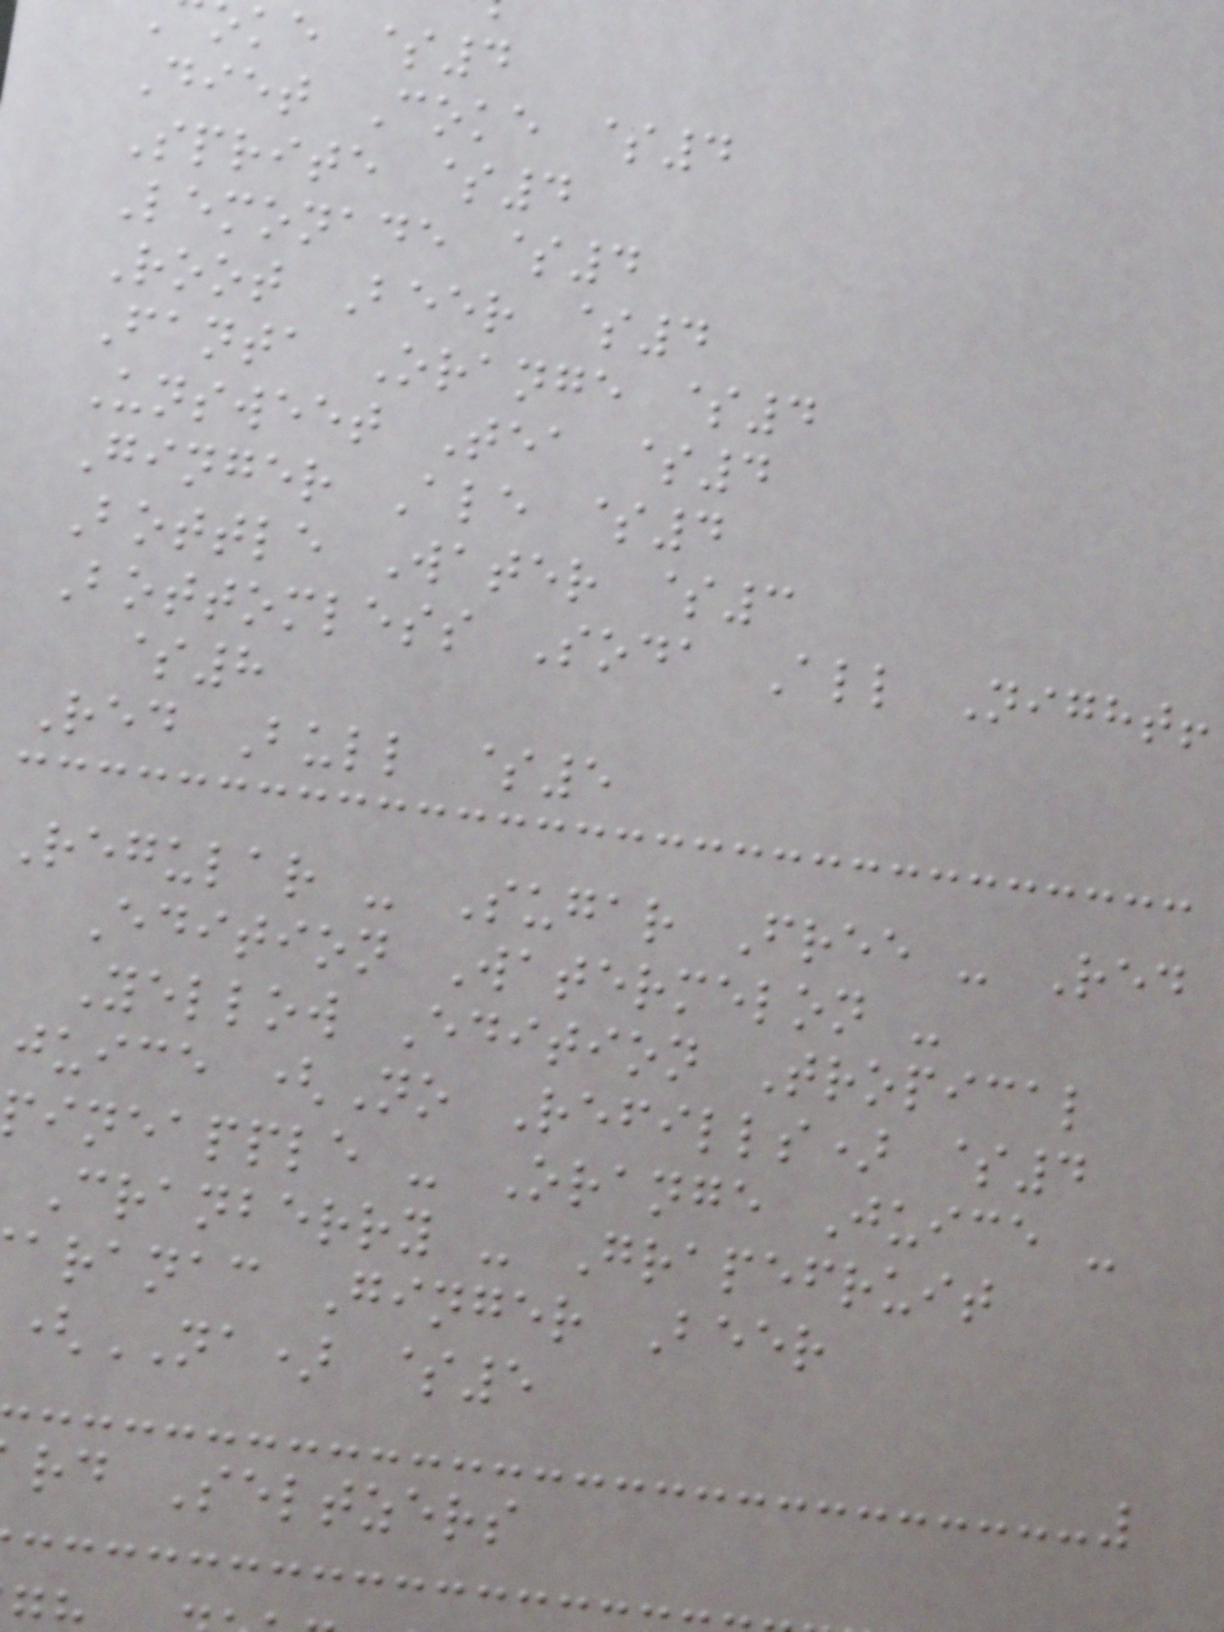ke $4
Diet Coke $4
Sprite $4
Lemonade $4
Root Beer $4
Fanta Orange $4
Unsweet Tea $4
Ginger Ale $4
Bottle Water $3
Bottomless Soda All Night!
$8
Red Bull $5
Regular - Sugar Free - Red
Edition Watermelon -
Yellow Edition Tropical
juice (No Refills) $4
ineapple - Orange Juice -
Cranberry - Grapefruit
aranac Ginger Beer
(NA) $5
rd Seltzers
